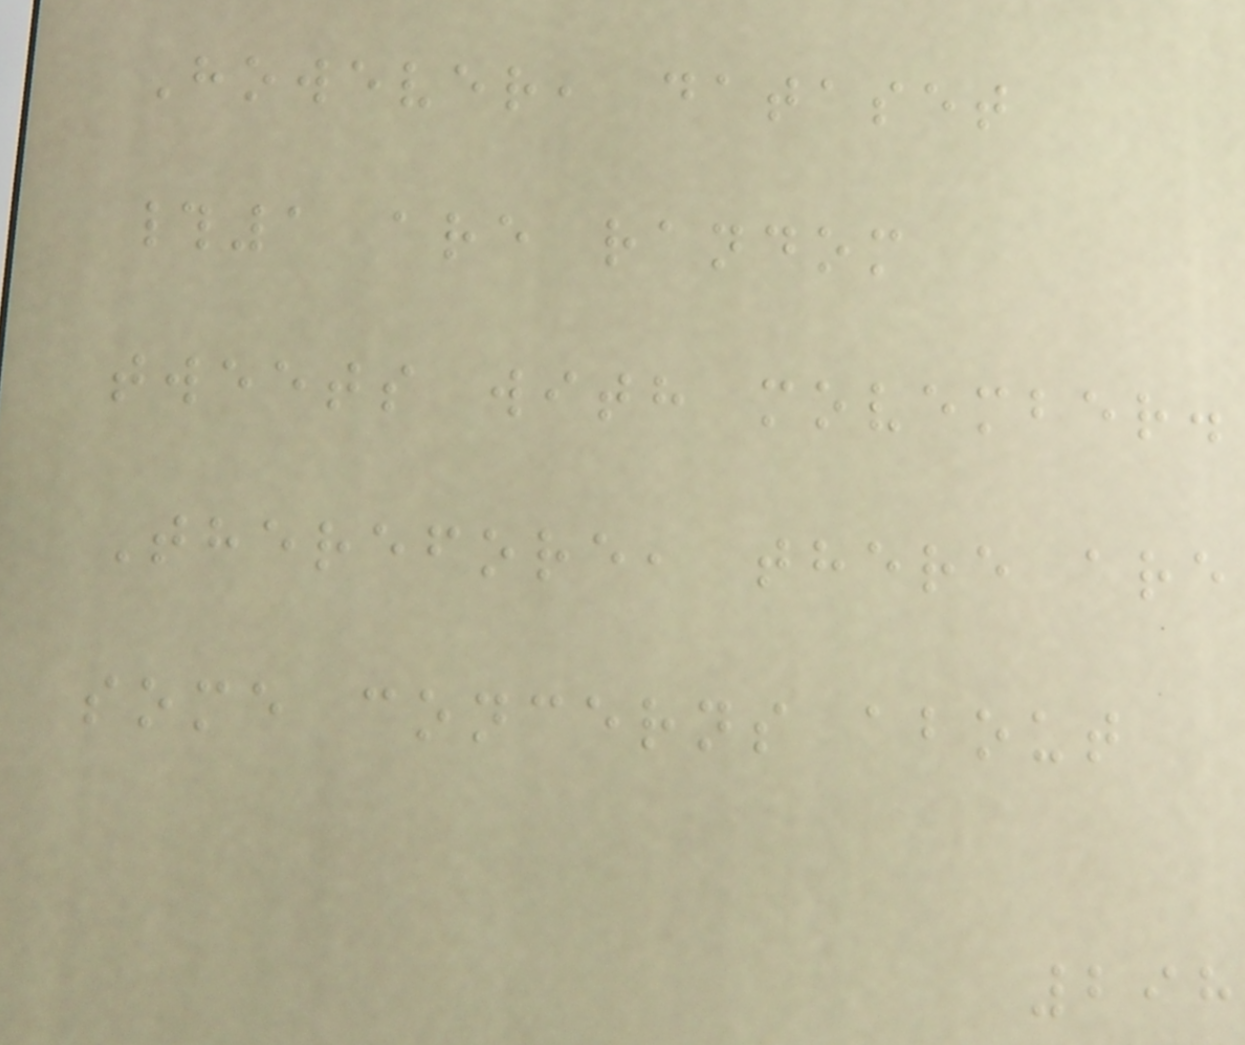However, dataset
#1 are random
tweets with movember.
Therefore, there are
some concerns about
298
